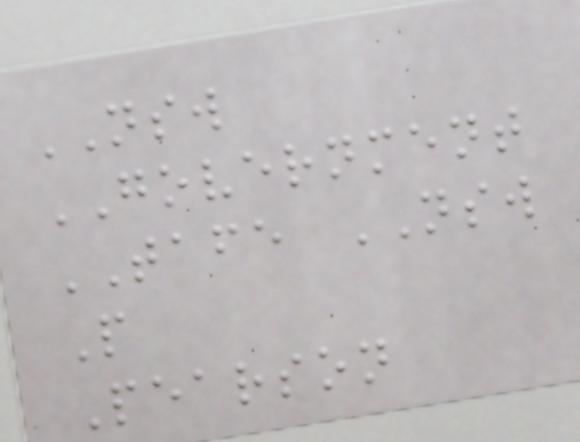NSW
GOVERNMENT
TAFE NSW
P
Pearson
